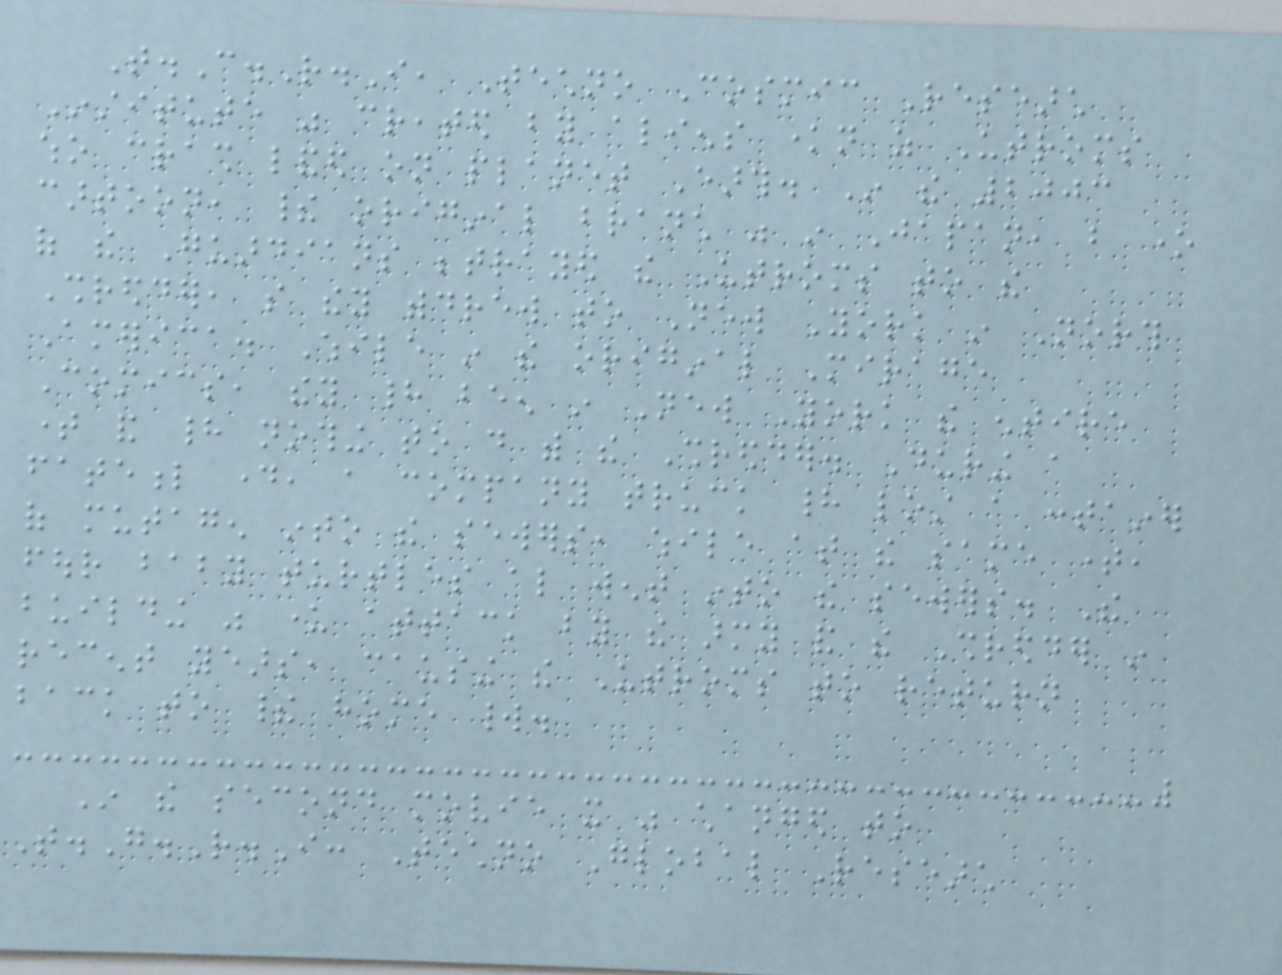T.C.R.I, Techno Cosmic Research
Institute was created by aliens known as Utroms
who crash landed on planet Earth. In the 2003
cartoon, their original branch was in Japan, but one
of the Guardians betrayed the Utroms to the
Shredder, so they withdrew to New York in North
America. While in the original Mirage
Comics, they had been in New York the entire
time and had nothing to do with the Shredder. During a
fateful day, a company truck had lost a container
of mutagen into the sewers, while at the same time,
four baby turtles also went into the sewers. The
building was under attack by the army and the Shredder in
recent years, causing the Utroms to return
back to their home world.
In the second movie it was changed to
T.G.R.I: Techno Global Research
